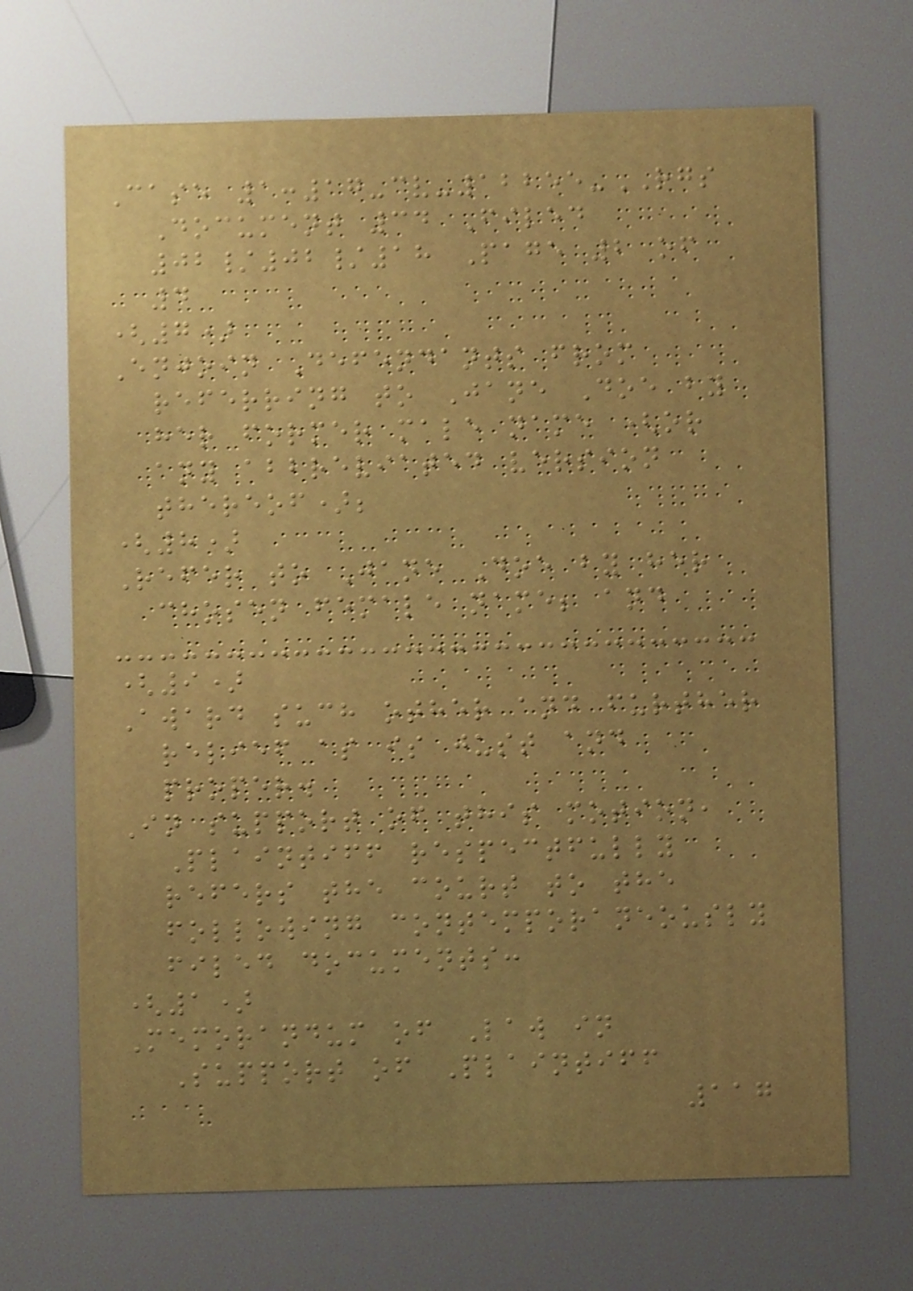Case 1:17-cv-12255-RGS
Document 34 Filed
02/02/18 Page 2 of
4
(7)
Enjoin Defendants from
referring to Jane Doe by
her former male name (or
any abbreviated version
thereof);
(8)
Refer to Jane Doe by her
chosen female name; and
(9)
Award such other and further
relief as is just and
proper.
In support of this motion,
Plaintiff respectfully
refers the court to the
following contemporaneously
filed documents:
(1)
Memorandum of Law in
Support of Plaintiff
117
